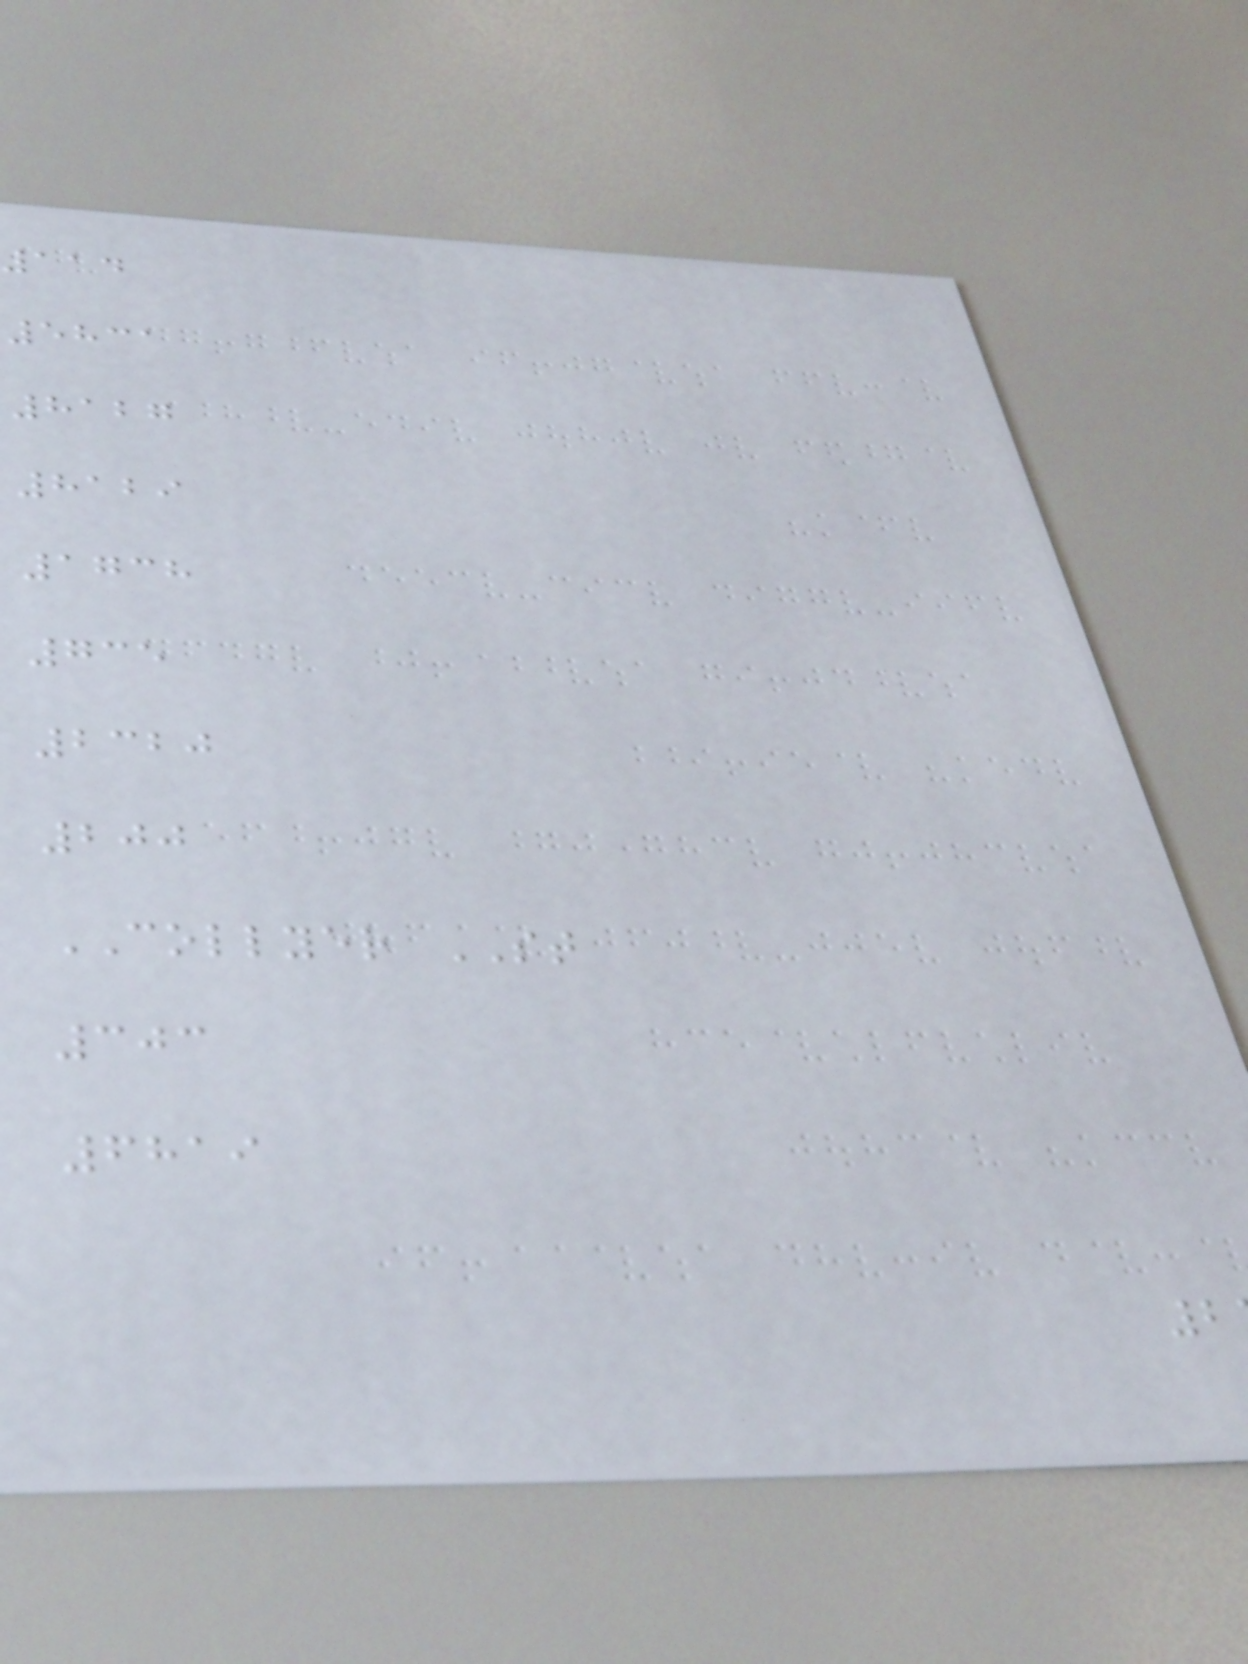114
5831
8127
8129
1738
735
2320
200
COLLYER ST
303
6819
